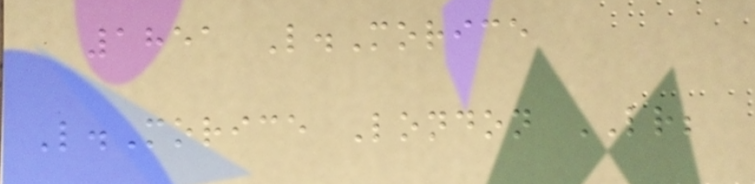1851 L.Morice
L.Morice London LR;
